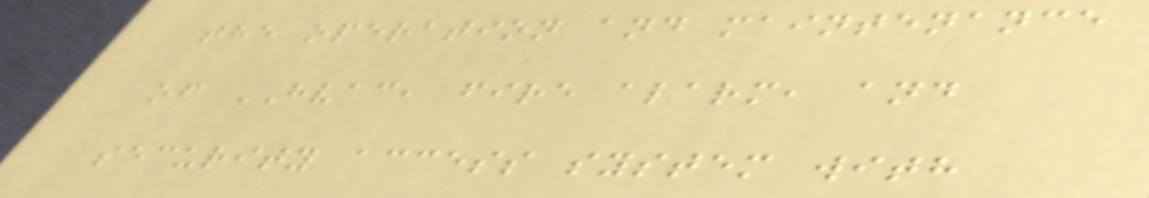the operation and maintenance
of HVAC, fire alarm, and
security access system with
